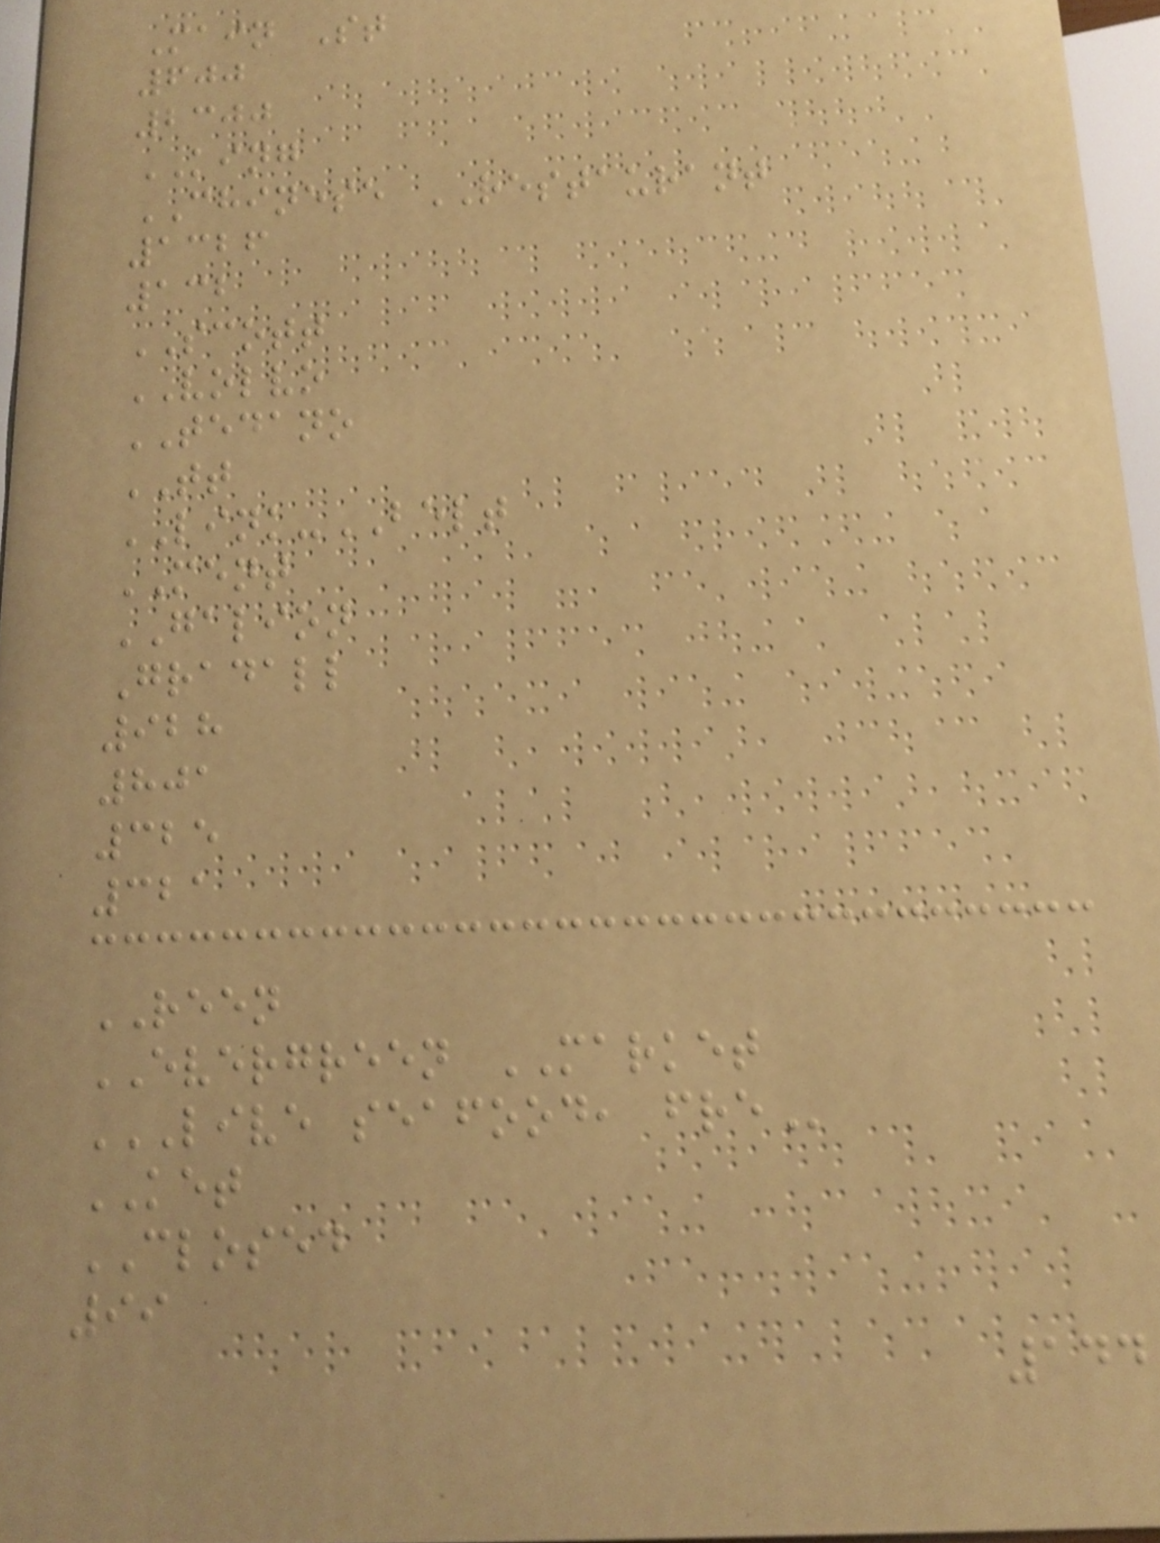Main St
600
2300
KING
CHINESE RESTAURANT
1326
132
SCOTT
VOLVO
TEDANO
TT
LINK-BELT
MENT
GALION
Gradall
928
801
325
321
REEN
EVERGREEN MARKET
LIVE SEAFOOD, FRE
KET
CLOSED
99
144
